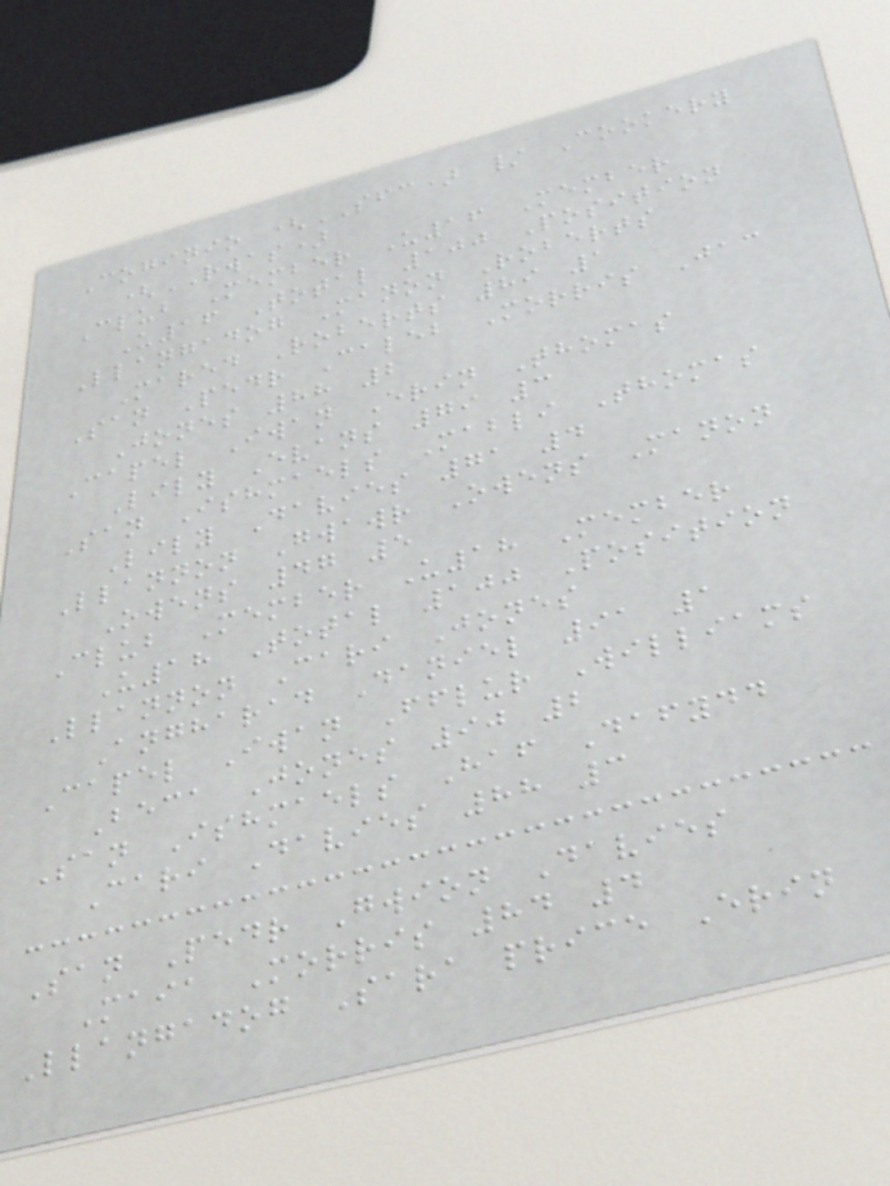Coginio (SFC) / Cookery
(RWAS)
Club Member U16 Member
U16 Total 100 Position
Llangadog Manon Roberts
Mared Roberts 89 1
San Pedr Caleb Morris Jac
Jones 88 2
Capel Iwan Erin Thomas
Lily Evans 79 3
San Ishmaels Mabli Thomas
Lily Davies 71 4
Llannon Gwawr Owens Manon
Owens 47 5
Club Member U18 Member
U18 Total 100 Position
Llannon Cari Jones
Angharad Daniel 91 1
Capel Iwan Fflur Williams
Beca Jones 90 2
San Ishmaels Haf Dafydd
Cari Davies 88 3
San Pedr Gwion Davies
Maia Morris 84 4
Llangadog Sara price Erin
